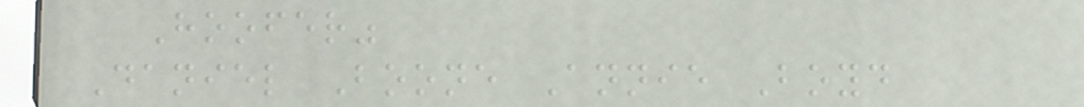Hoofer"
Daniel Boone Annie Boyd
